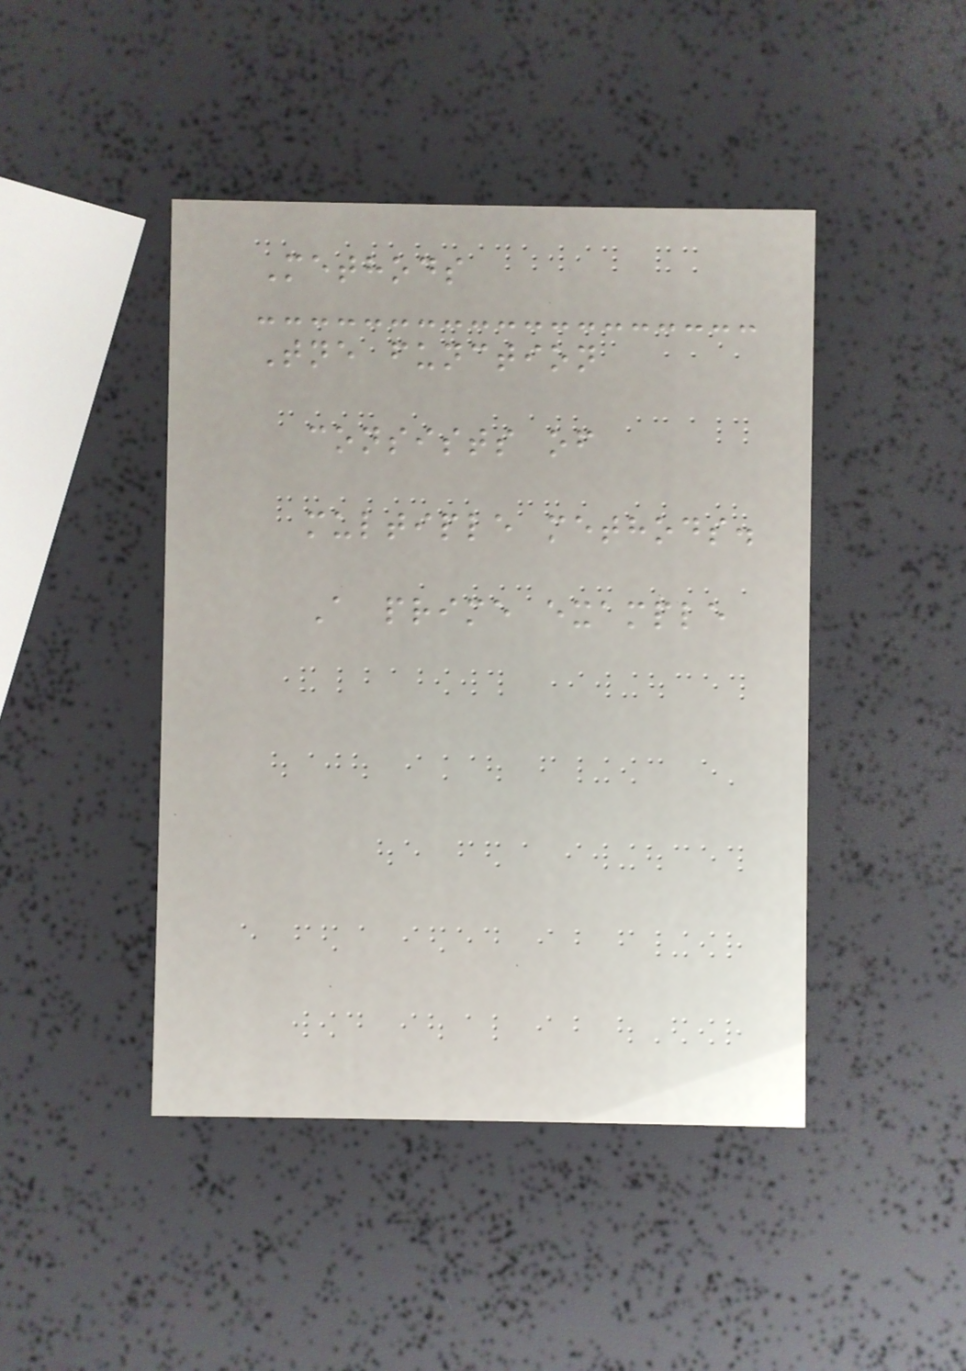Methods
Tne function
consists of
multiple methods.
A prime example
